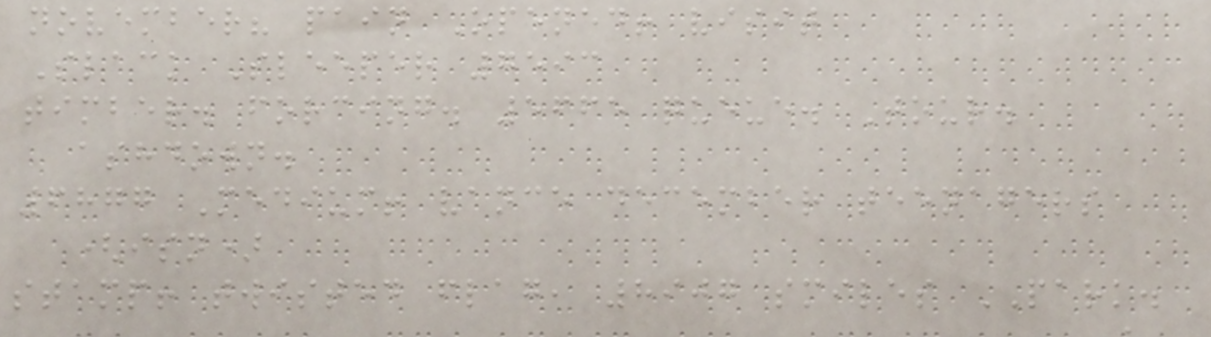november? pain Opened! visit
Slack Sleeper 7593
timber. forcing. 5665 queue. Tour.
ashdown.
6877 Medium! vance december teenagers
(isn)
stamp! twisted flag, 8907 smiles PARK.
